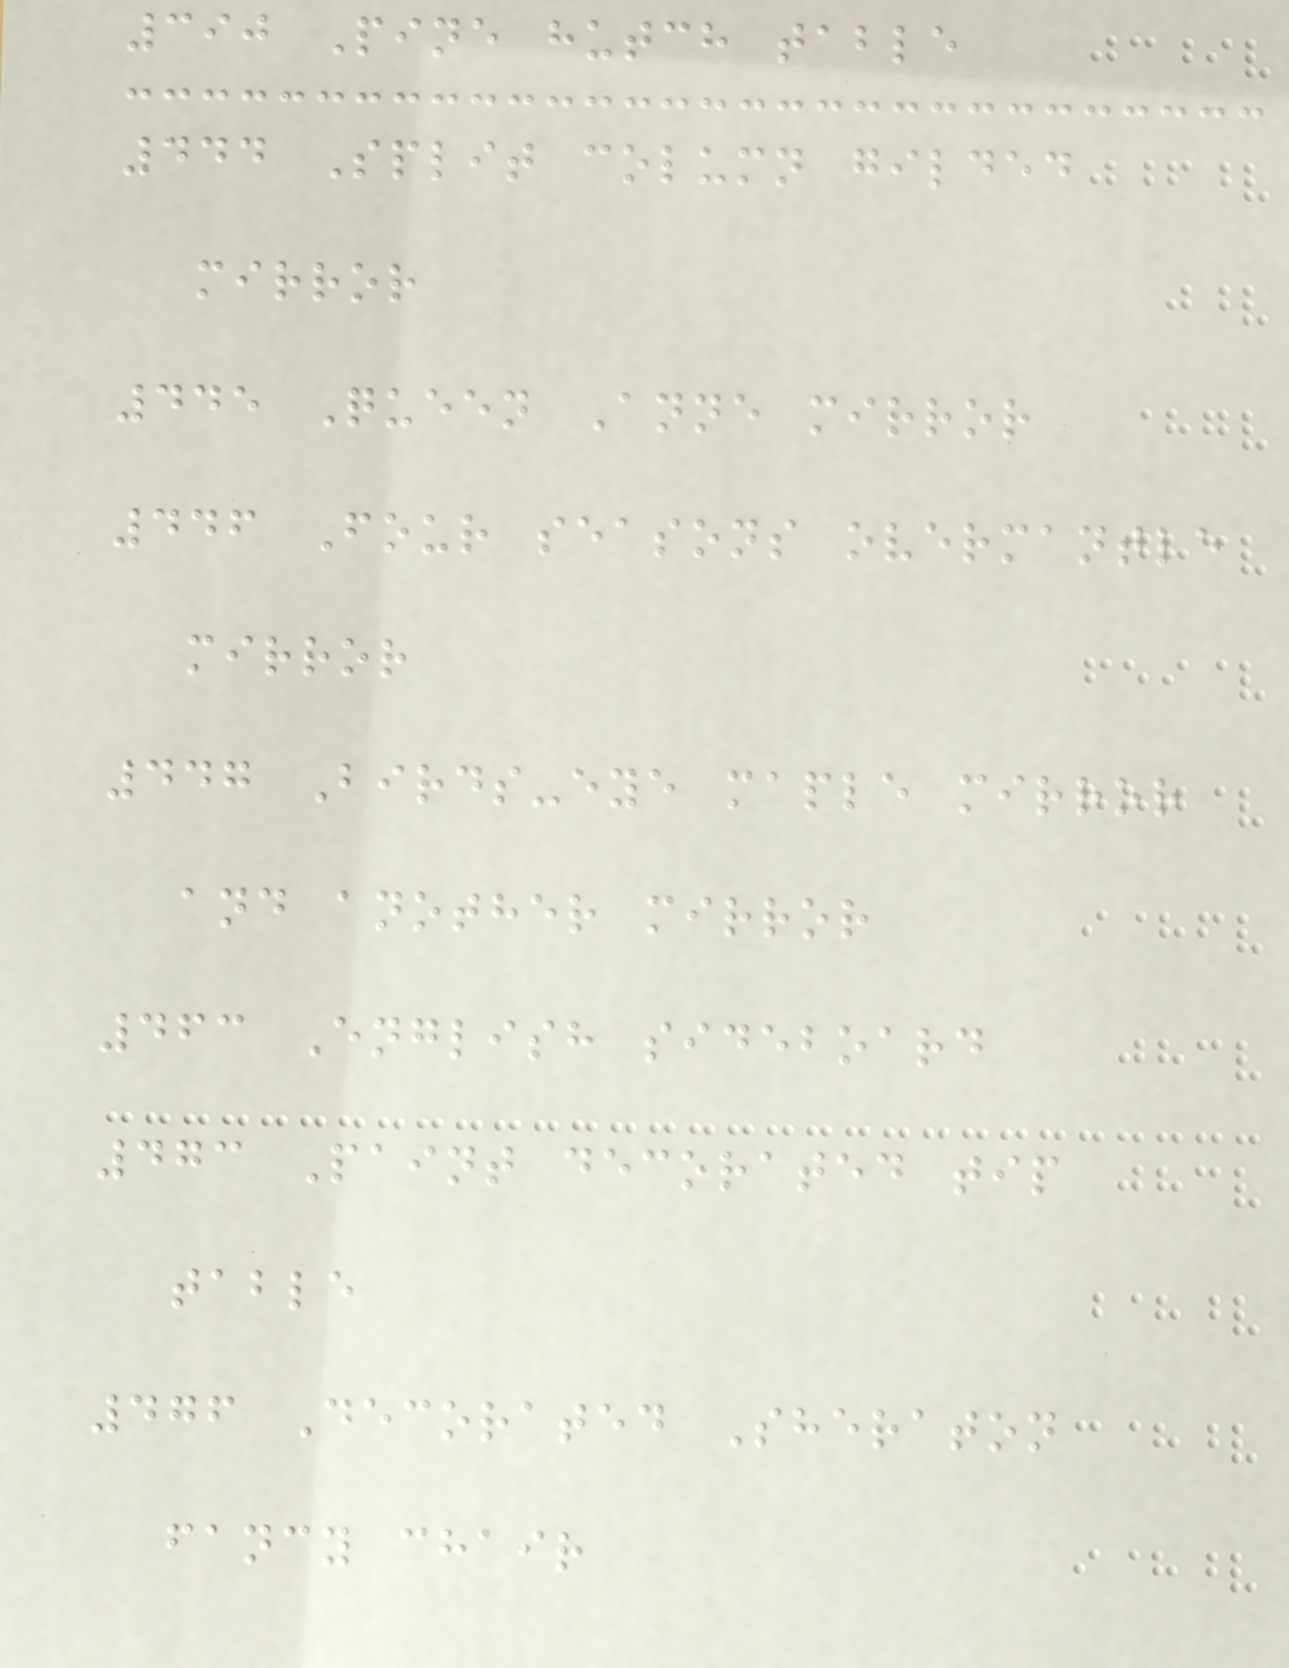390 Pine hutch table
444 Split column gilded
mirror
445 Queen Anne mirror
446 Four seasons overmantle
mirror
447 Birds-eye maple mirror
and another mirror
463 English sideboard
473 Paint decorated tip
table
476 Decorated Sheraton
fancy chair
